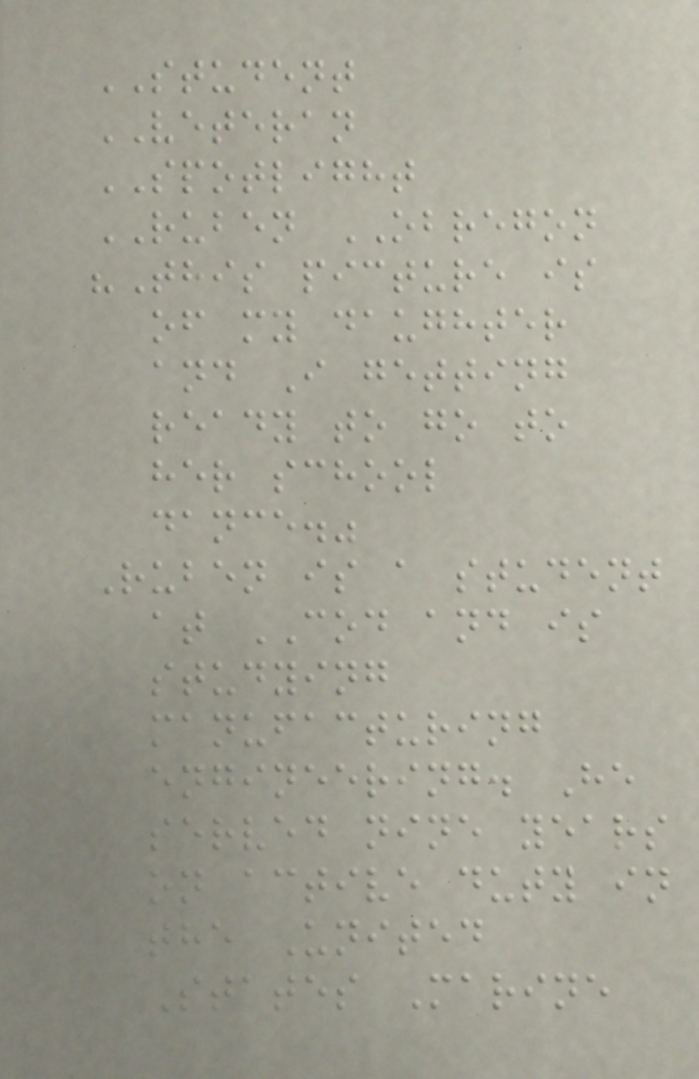STUDENT
VETERAN
SPOTLIGHT
RUBEN OBREGON
"This picture is
of my daughter
and I getting
ready to go to
her school
dance."
Ruben is a student
at COD and is
studying
manufacturing
engineering. He
served nine years
on active duty in
the United
States Marine
